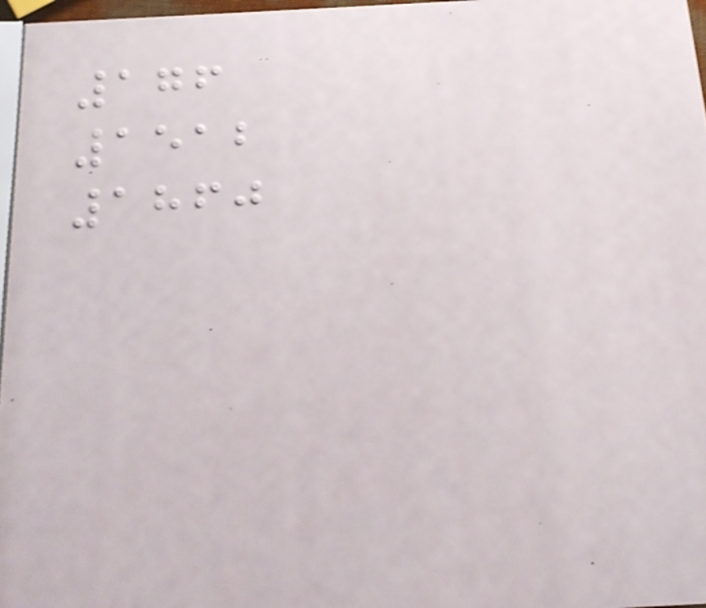176
1512
1860
